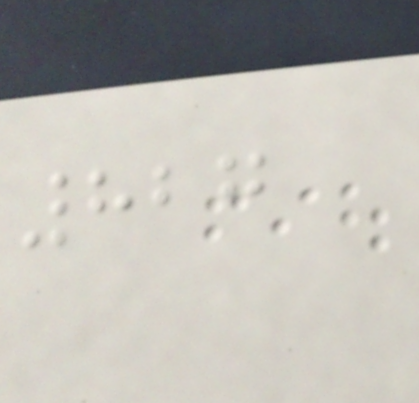827
